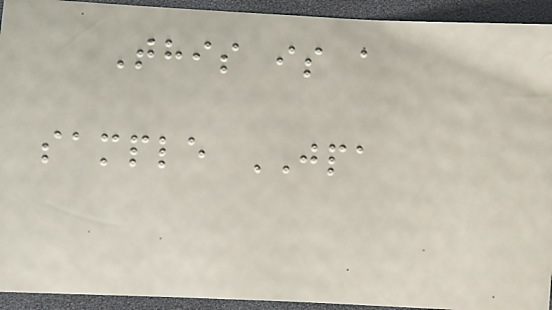This is a
sample JPA
